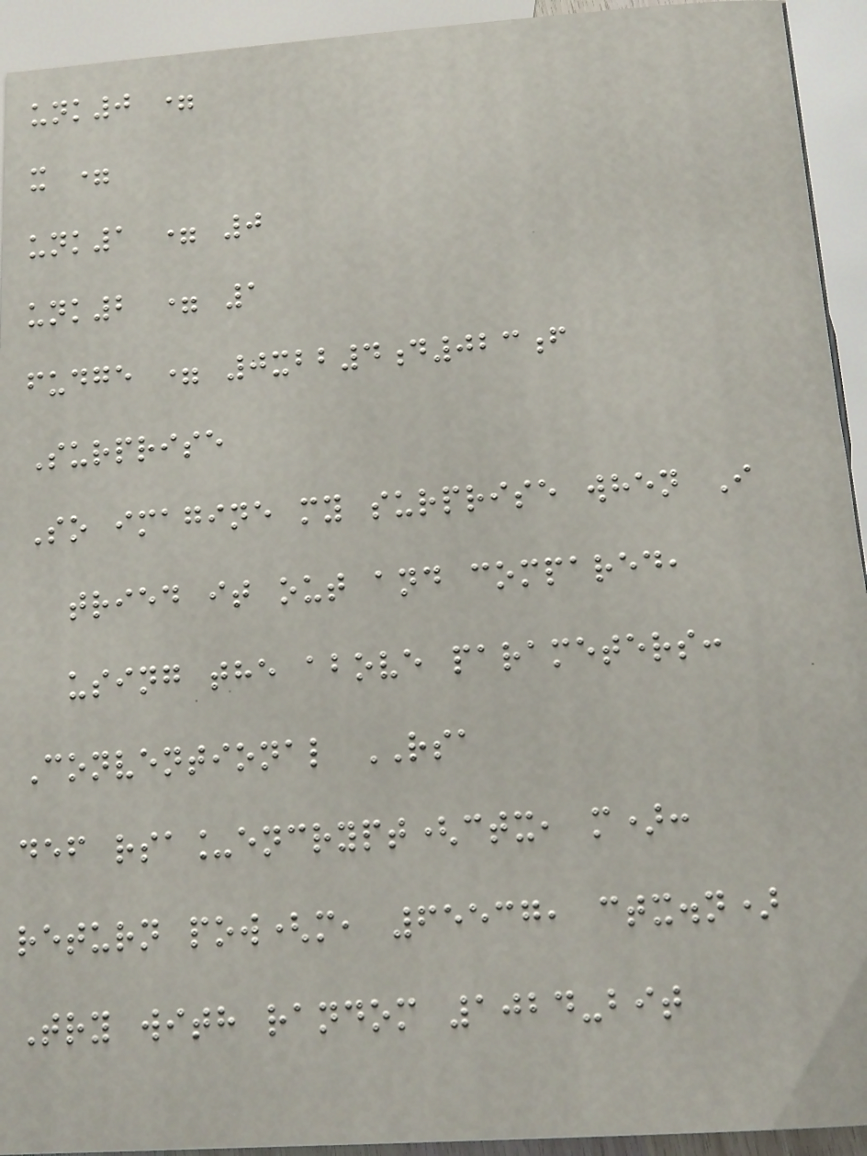unk0 =
x =
unk1 = 0
unk2 = 1
fudge = 0xbb4d023f
Surprise
So imagine my surprise when I
tried it out and compared,
using the above parameters:
Conventional RSA
def rsa_encrypt(ctx, m):
return pow(m, 65537, ctx.n)
Try with random 1024-bit
